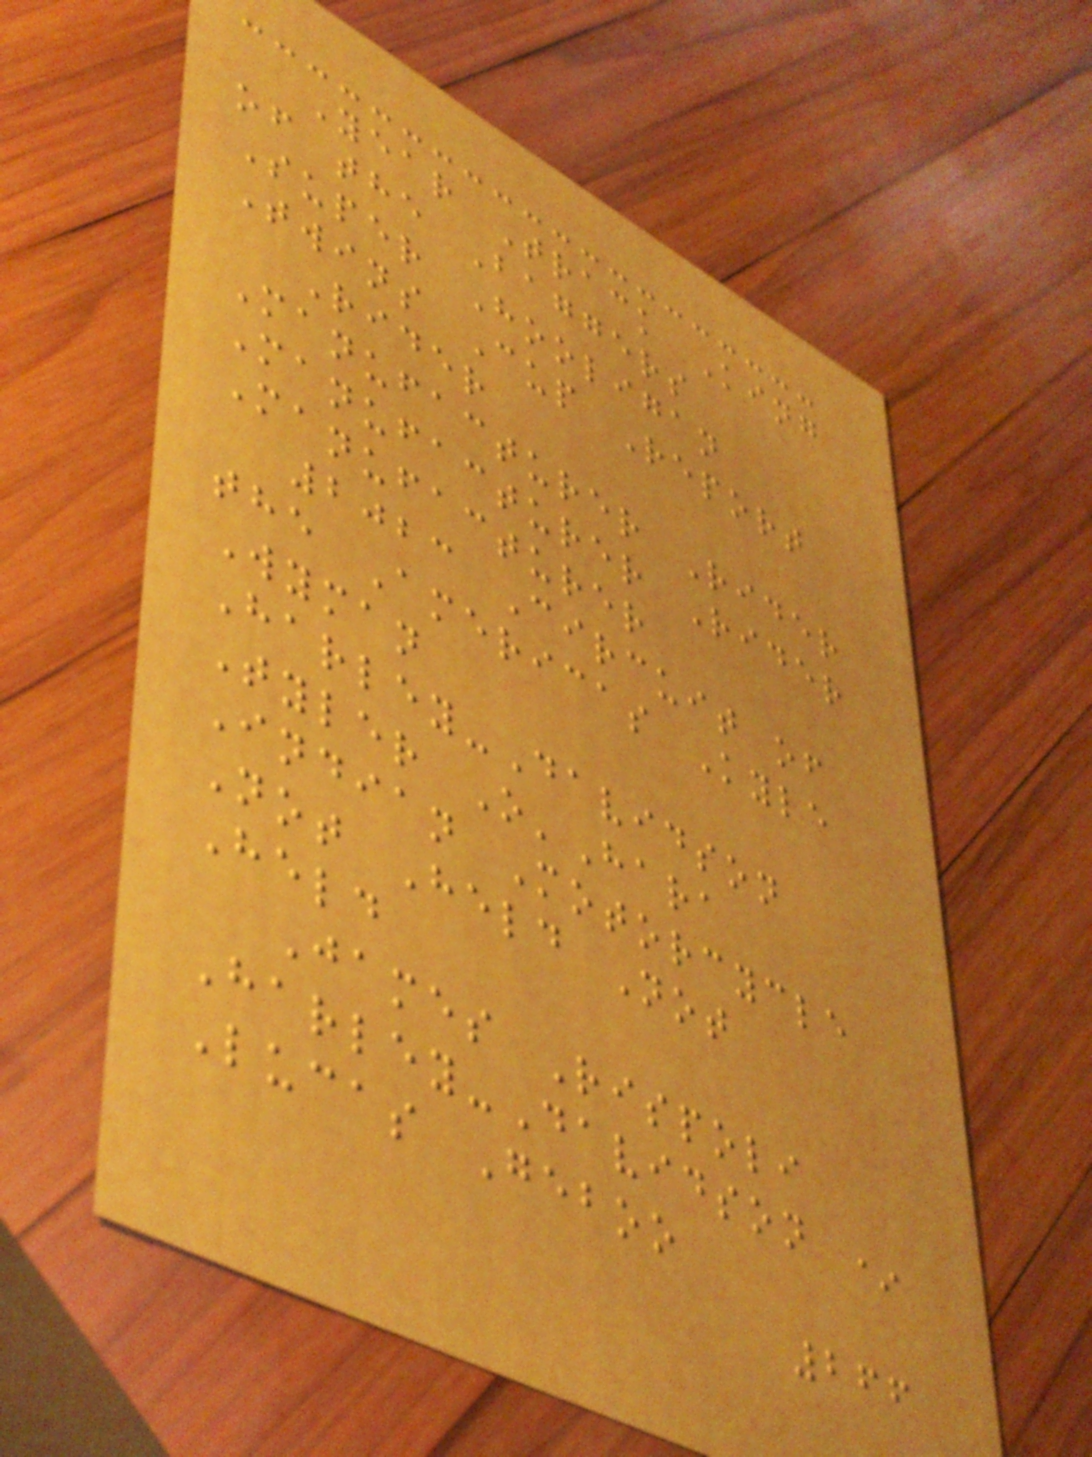Year Track King
of the Baggers
Super Hooligan
Twins Cup Report
Rider
Manufacturer Rider
Manufacturer Rider
Manufacturer
2023 Circuit of
the Americas Kyle
Wyman
Harley-Davidson
Tyler O'Hara
Indian Motorcycle
Not Held Not
Held
James Rispoli
Harley-Davidson *
Lucas Geboo
266
